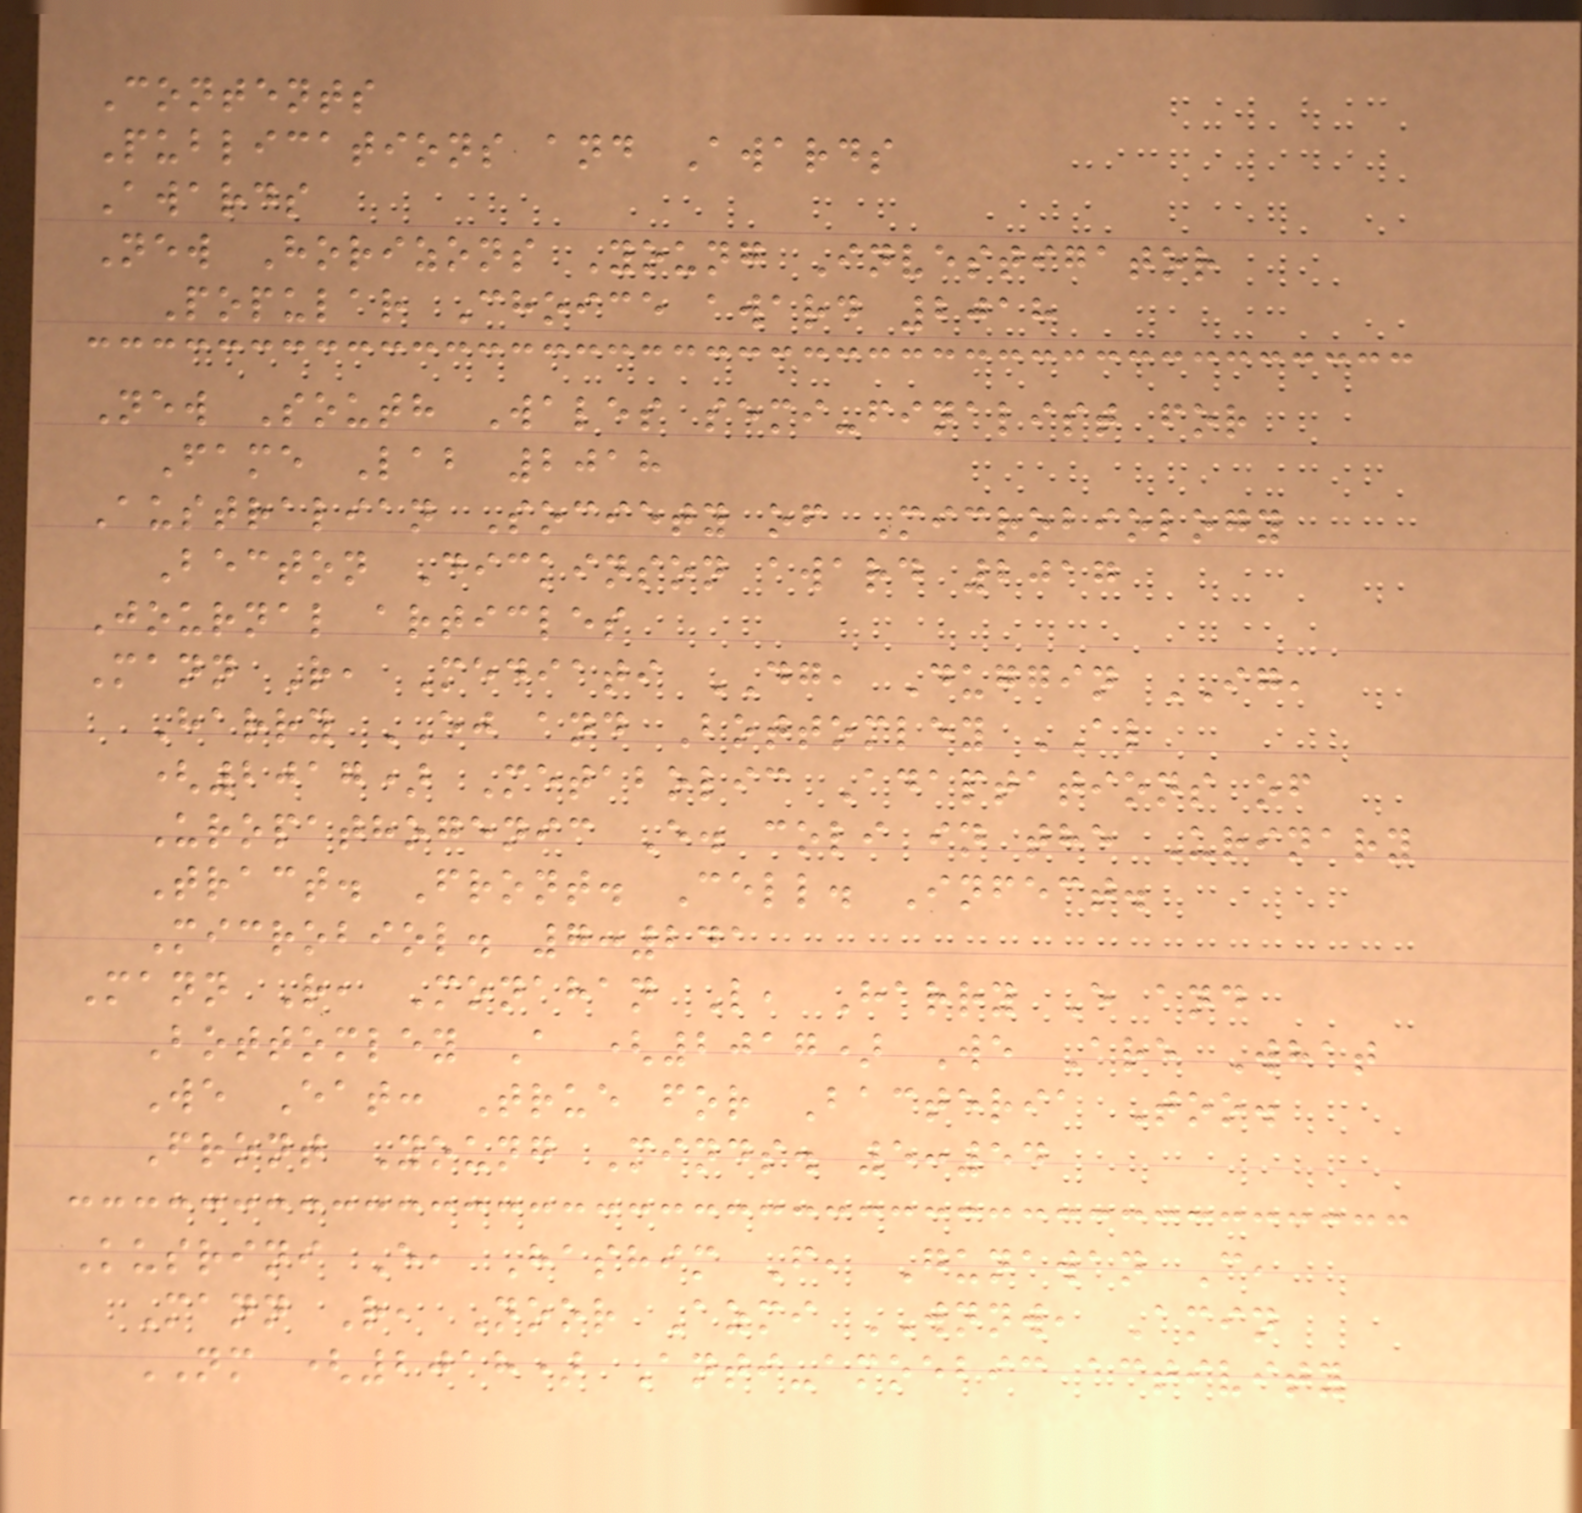Contents
Publications and Awards
Awards
New Horizons Young Investigator
Popular Choice award 2018
New South Wales semi-finalist for
Fame Lab 2018
Australian Society of Microbiology
Becton Dickinson award 2017
Journal articles
Mann R, Mediati DG, Duggin IG,
Harry EJ and Bottomley AL
(2017) Metabolic Adaptations of
Uropathogenic E. coli in the Urinary
Tract. Front. Cell. Infect.
Microbiol. 7:241
Mann R, Monahan L, Harry E and
Bottomley A (2017) We Are What
We Eat: True for Bacteria Too.
Front Young Minds. 5:54
Kusrini E, Hashim F, Gunawan C,
Mann R, Noor Azmi WNNW, Amin
NM (2018) Anti-amoebic activity
